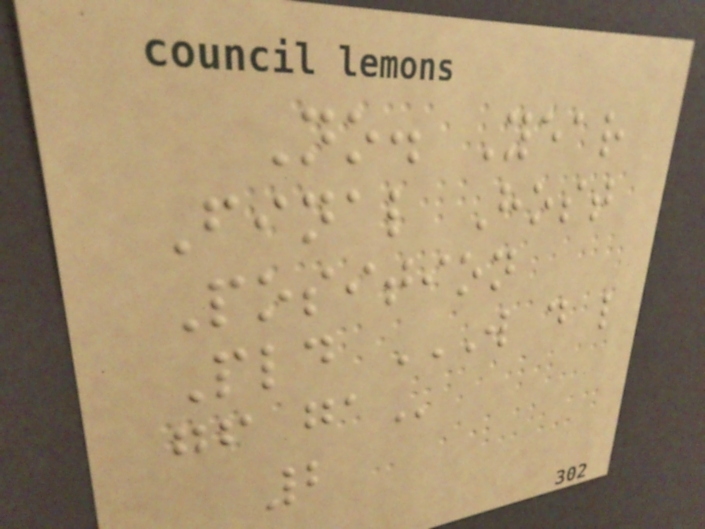No. Year
Final Host
Position
Pld W D L
GF GA
2
